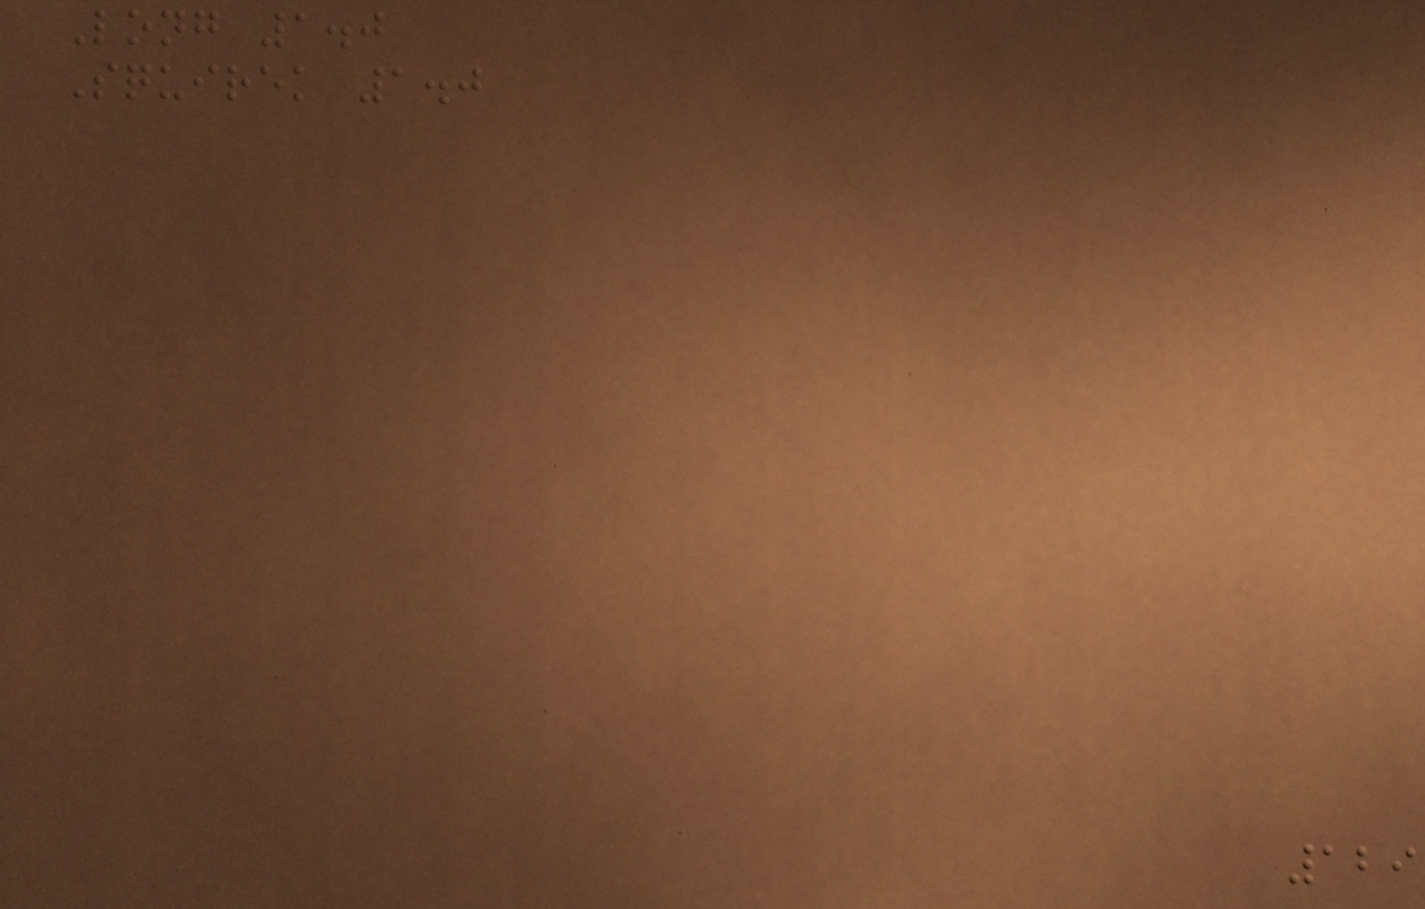Long 1.0
Squirek 1.0
129
